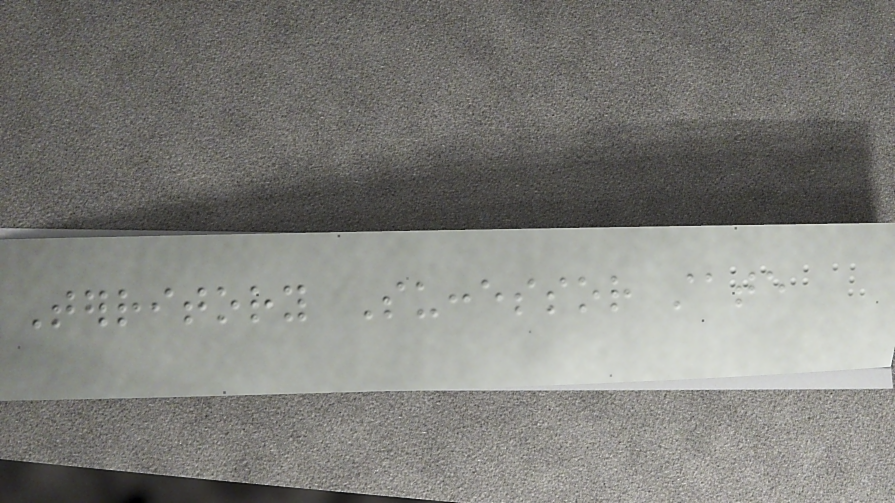Territory Successor state
